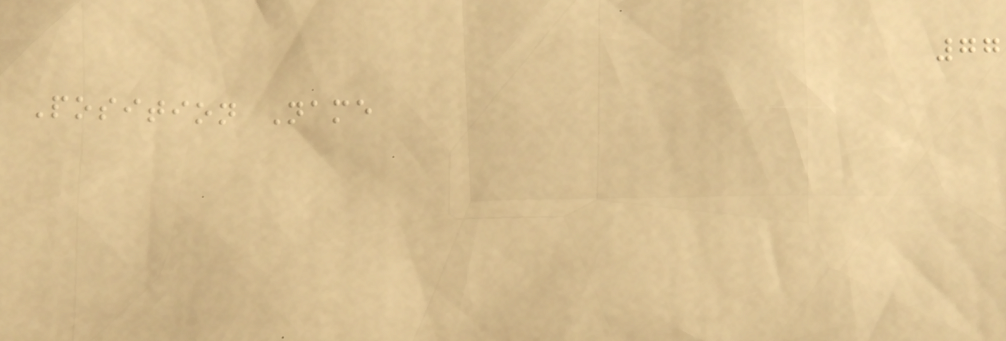77
Position Name
